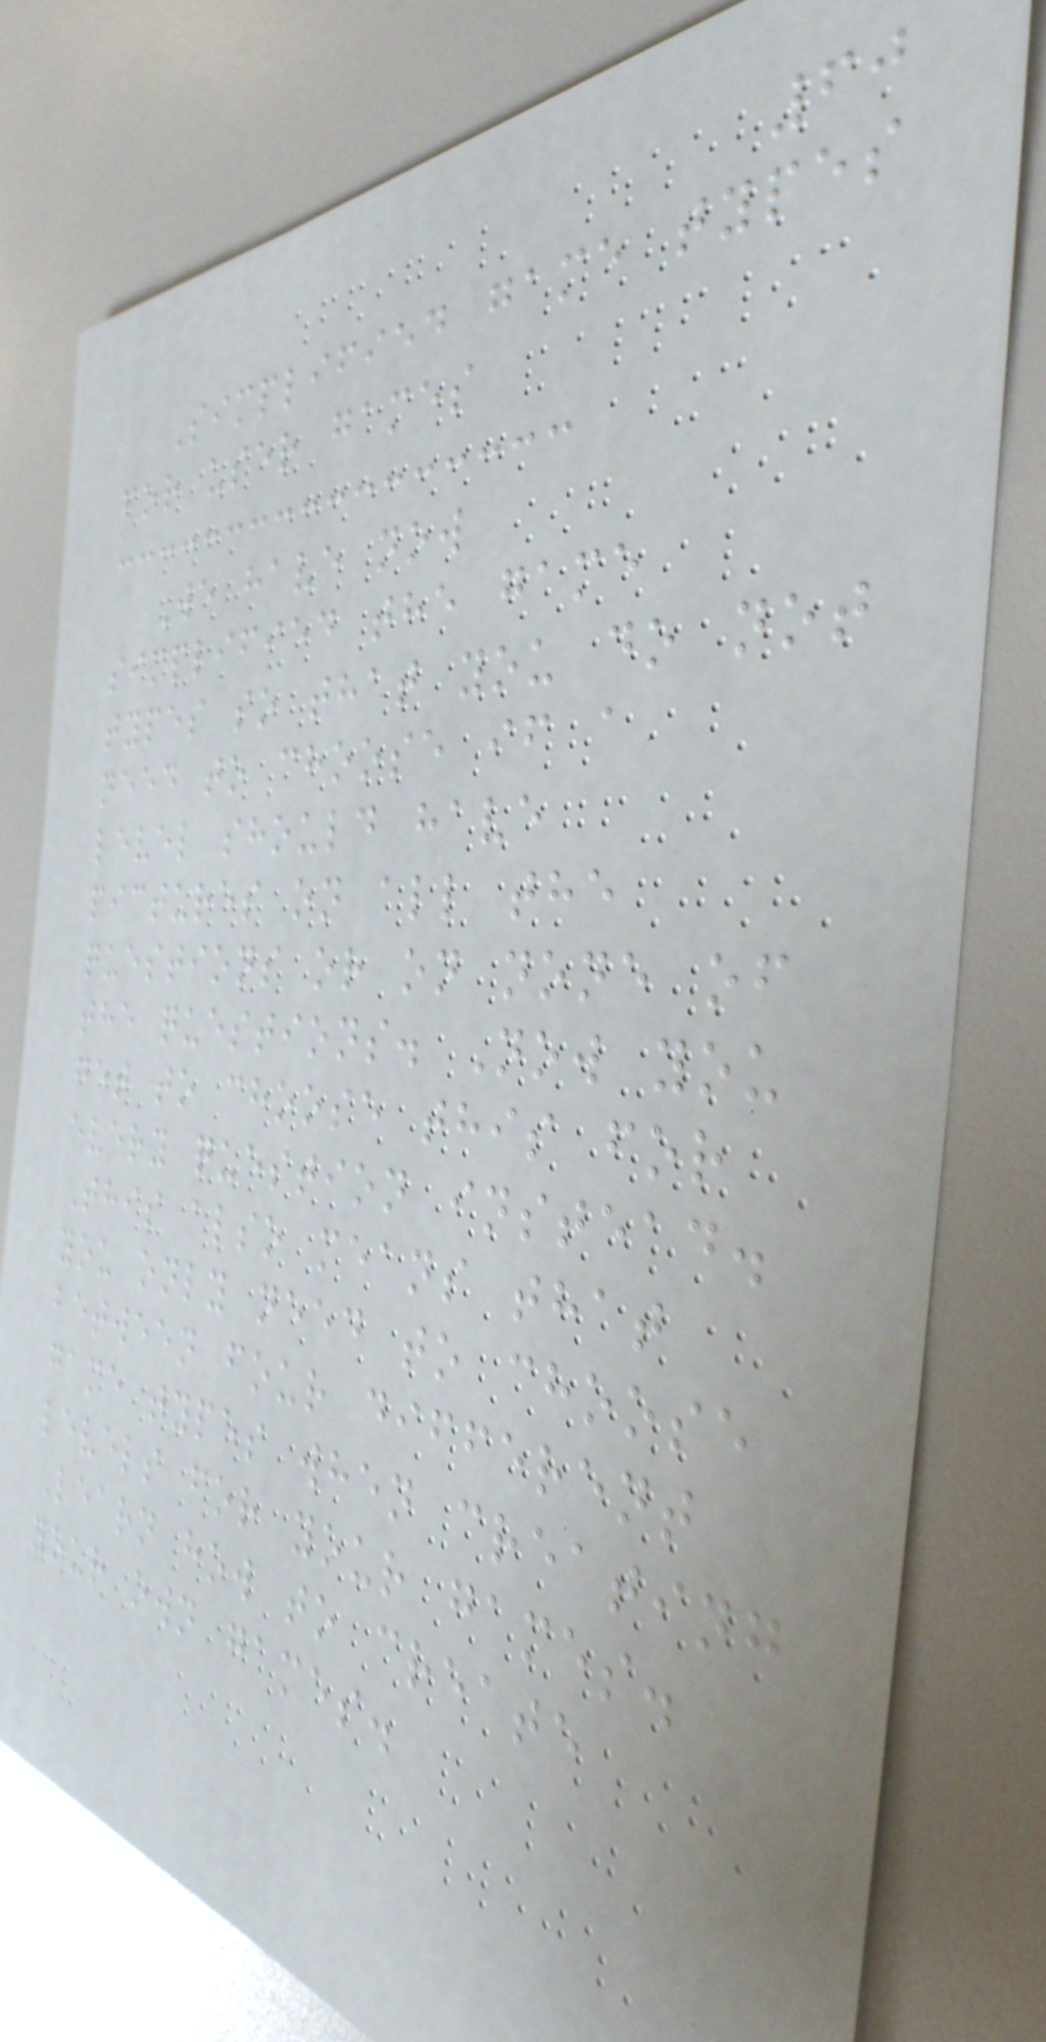60
Simplified game types
for user games
We have now
simplified the game
types so that you do not
need to choose if a
level should have
pictures on all the
questions or on none of
the questions. Now you
get to choose this for
every question instead.
This also means that
you only need to choose
between four different
game types when creating
levels for your games.
Learn how to create
your own games.
